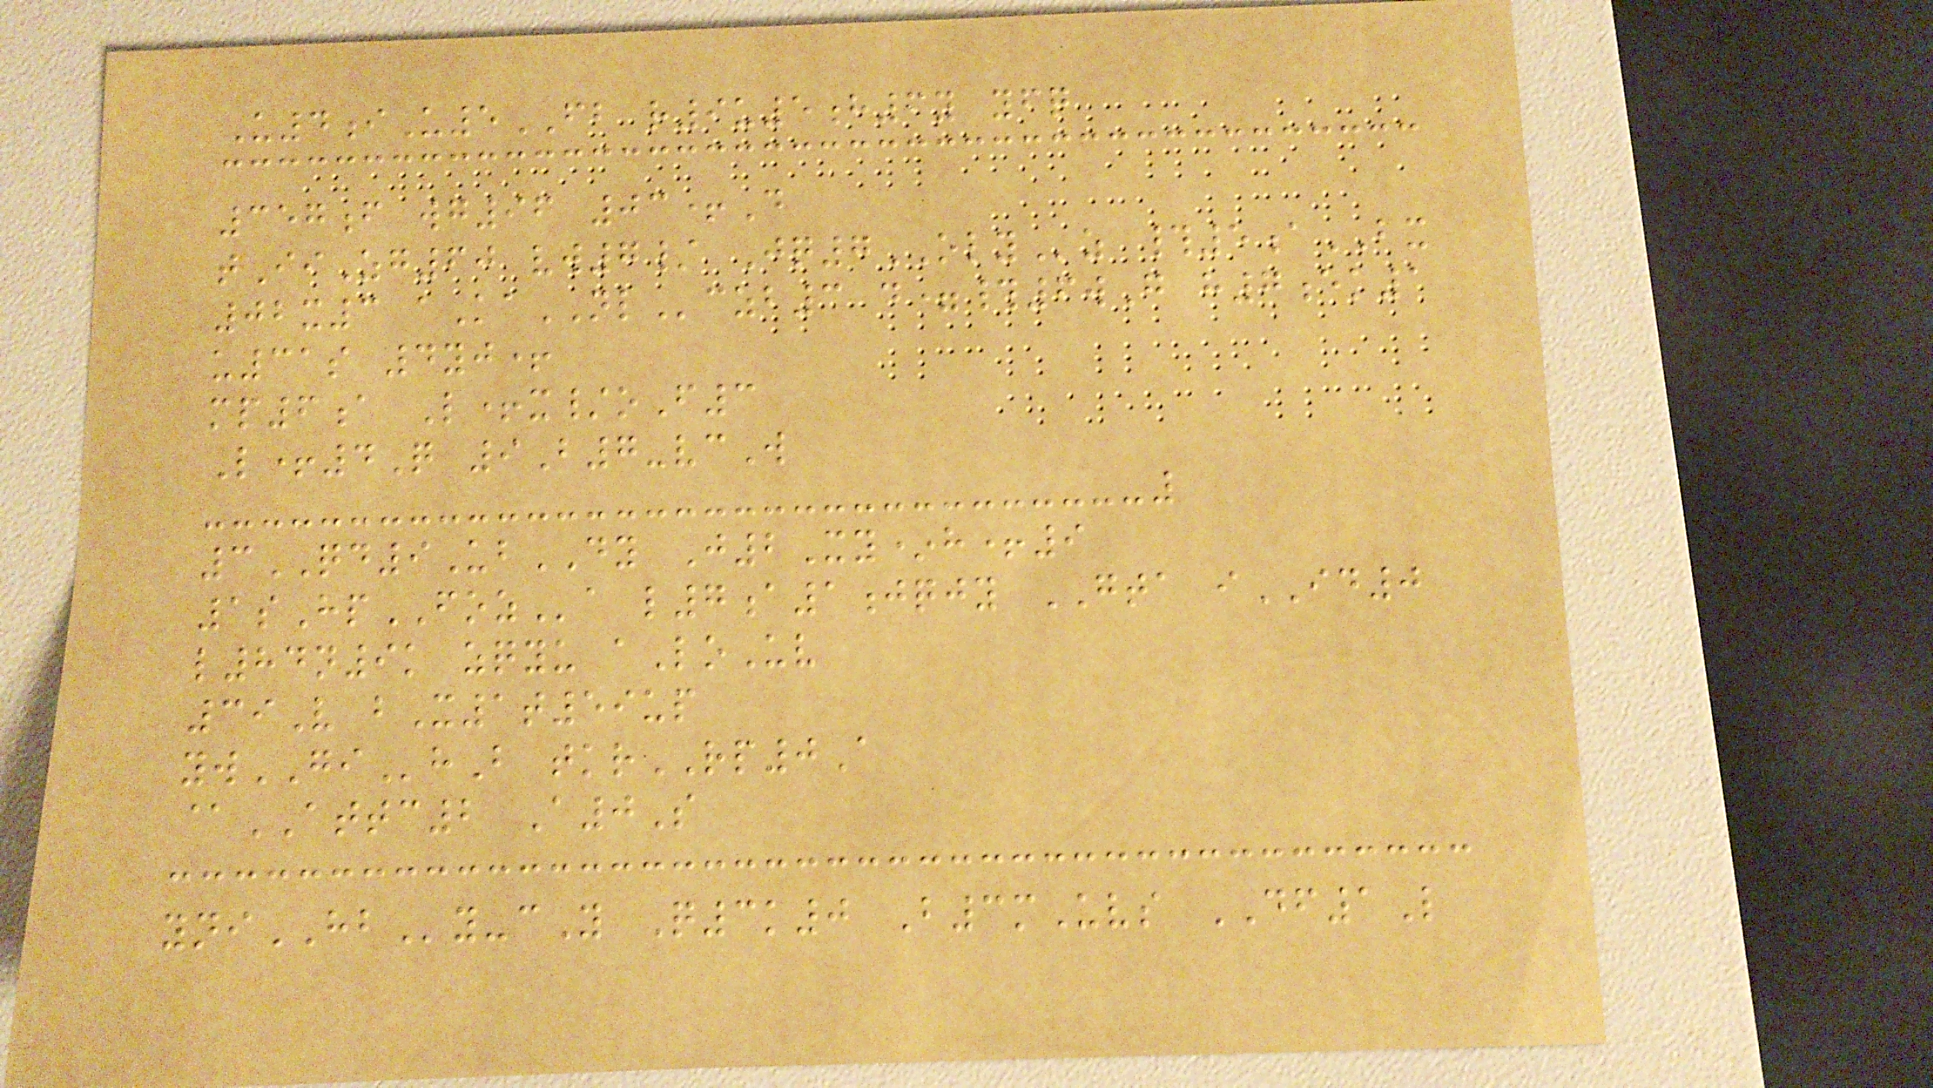U4iU5FB r9u5h6y yfq
357f wg96 03+D
tIiZg60 vw7/ Jq7OLYz #5aBX
02x3 aKaNLczb3 d=#6wG h7ek1
u31s 4yj+
mp6a L+x/oF3
L+4Q 9B7-vcW
3QD9UbDY J2Xy*h+9
1sHpFOZa l7a1jqjy GTA iID0
l84n9k zqyu aLoUv
39V bX1t59up
ywGIhB tkrRP0A
@ATTC2 A0S
yniHBy-cY Q3k0 B3mUvs DF1L
